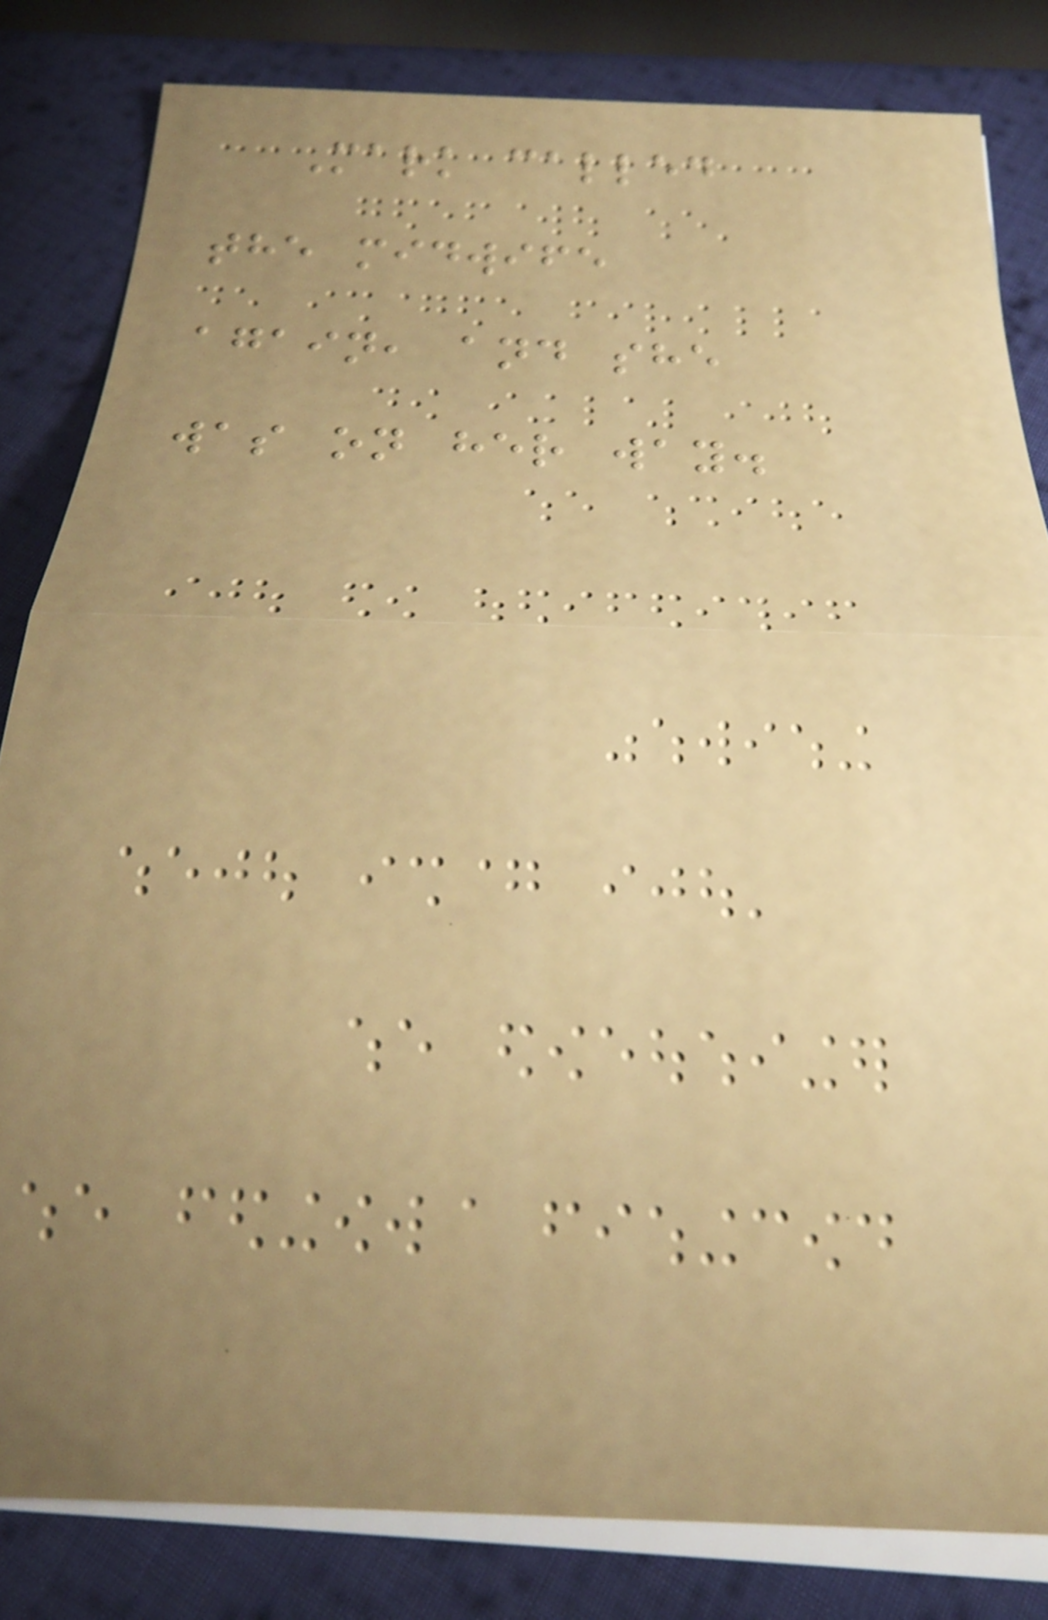Mark called
the midwife
again, and she
was on her way.
